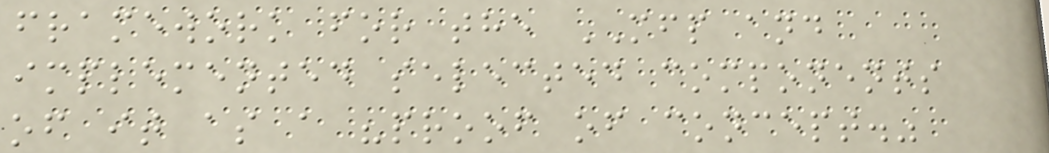framework for the MFP and
implemented selected components
of it as a "proof of concept."
